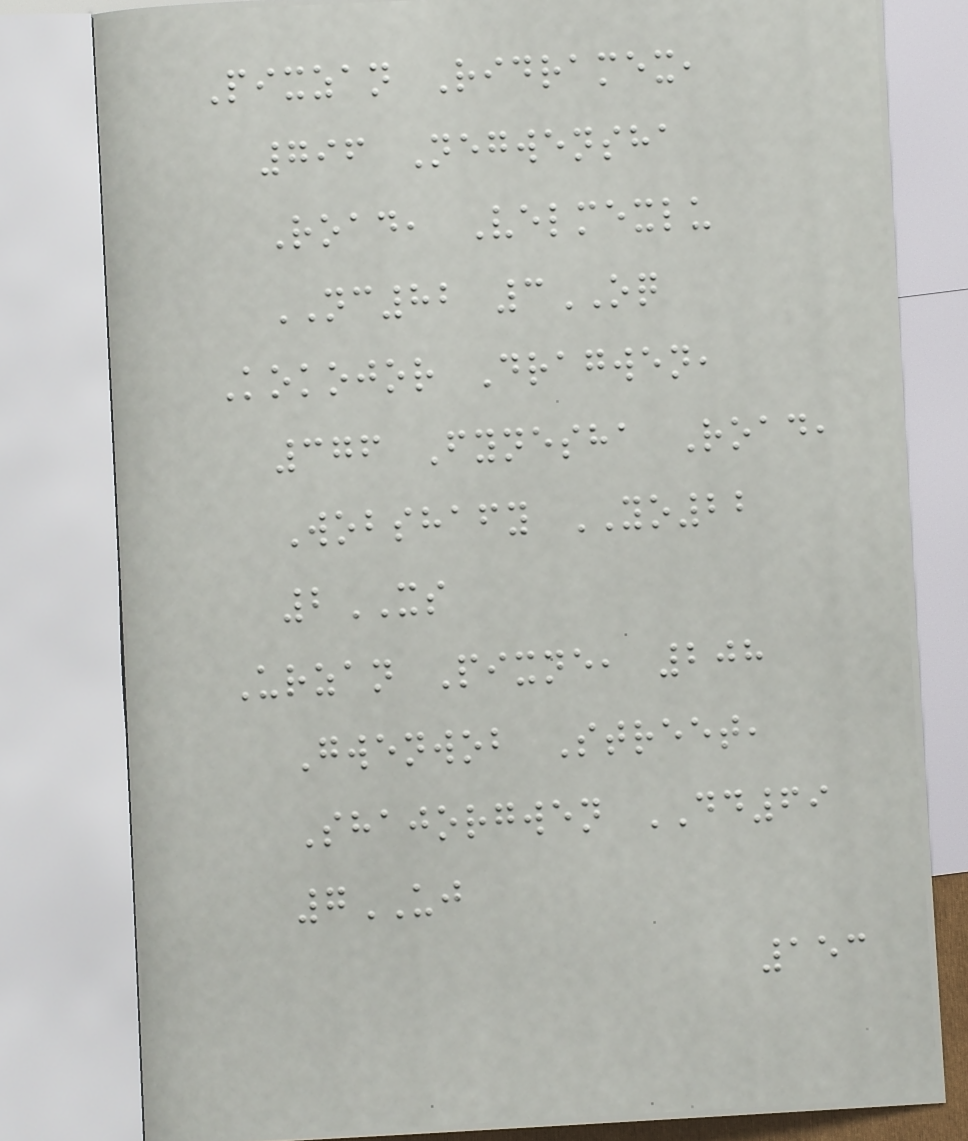Pixzan Ridramex,
796 Negwensha
Road, Velmexlu
NC82 3OQ
Kokojor Dragwen,
376 Fynesha Road,
Wobshafy YO22
2XS
Urzan Pixne, 208
Gwenwob Street,
Shajorgwen DD69
7UJ
153
